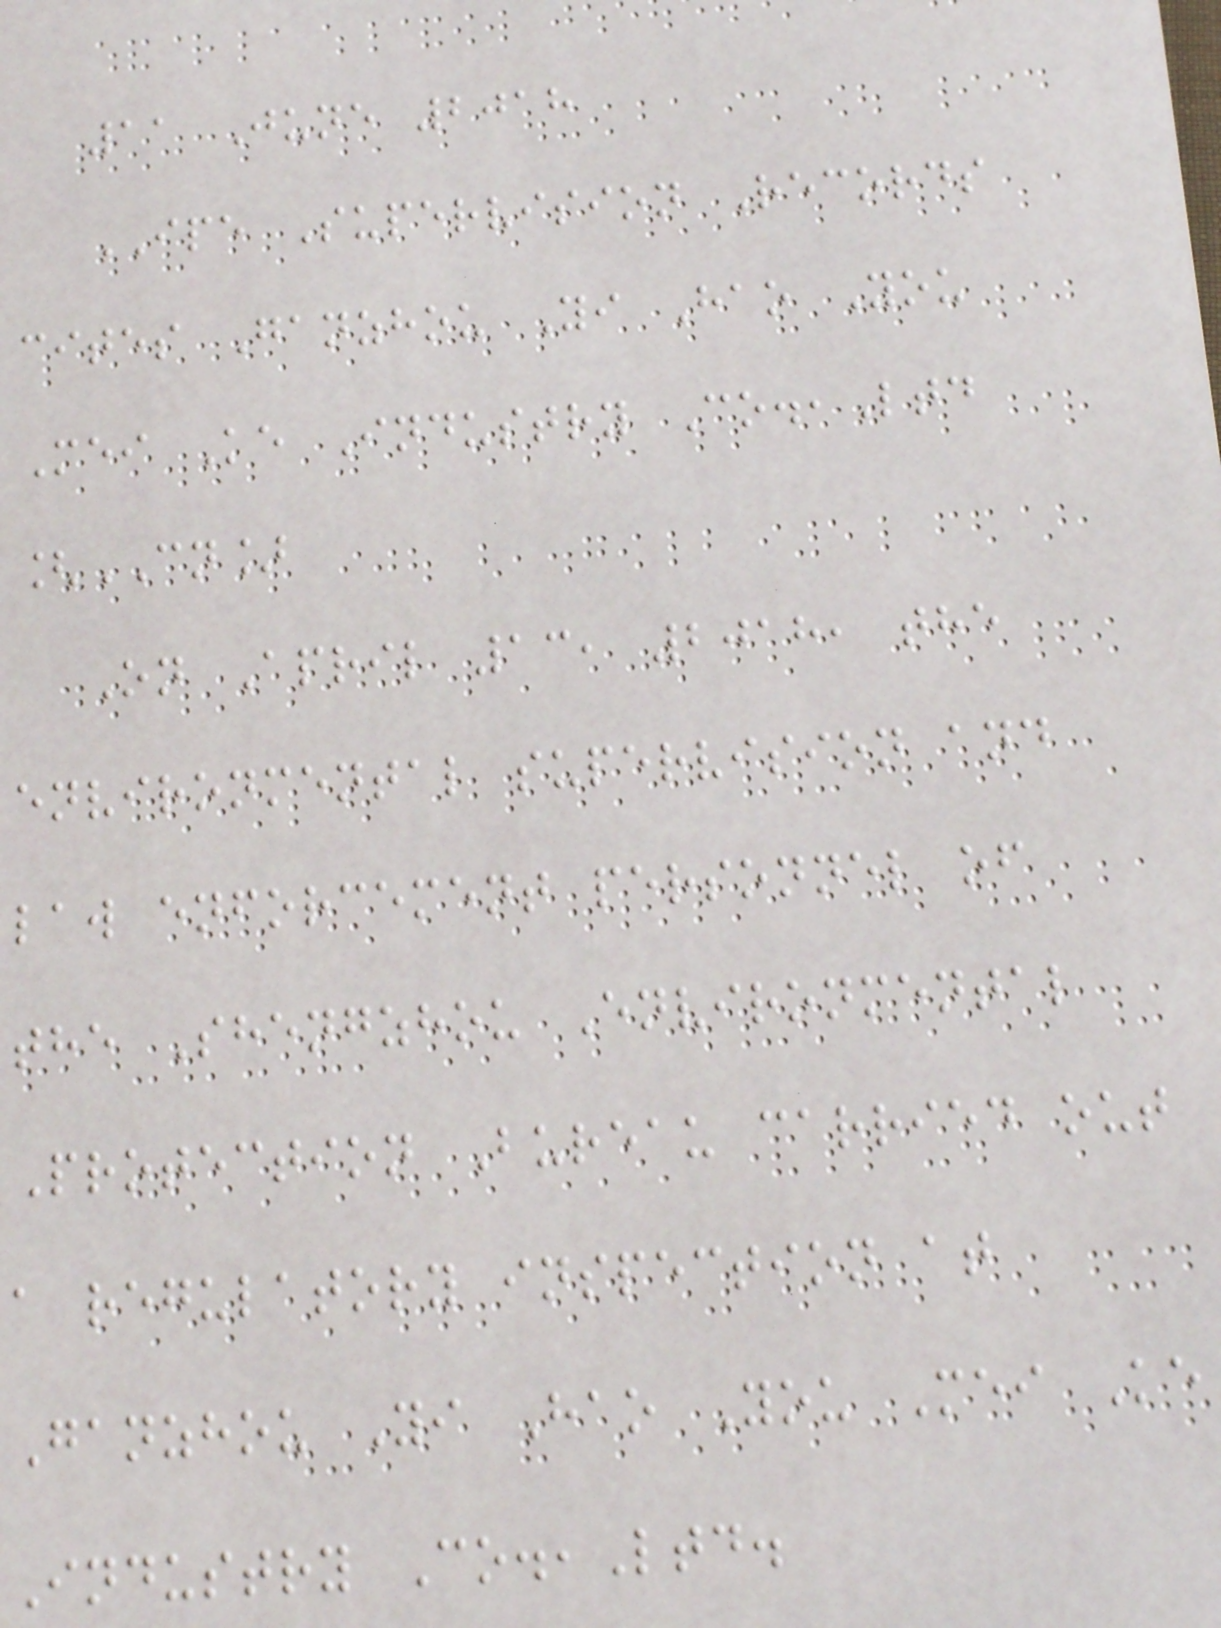11 June 2018
IPE Supervision Records
cites Ganzhou Yi Hao You
Mei Ke Industry Co.,Ltd
[CN]
On April 13, 2018, the
environmental supervision and
law enforcement personnel of
the Shengzhou Environmental
Protection Bureau carried out
a regulatory inspection at
Ganzhou Yi Hao You Mei Ke
Industry Co.,Ltd.
